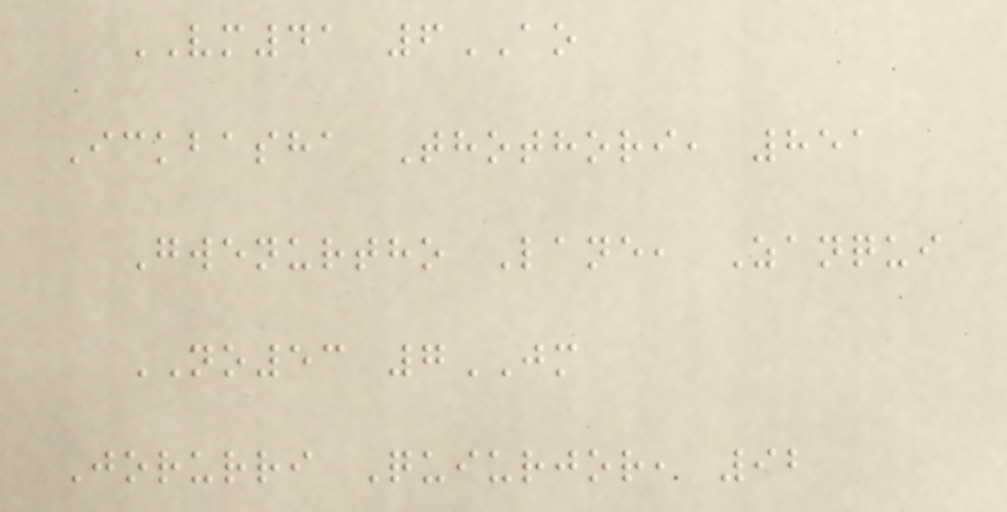VM41 6AO
Ickbasha Thothori, 851
Gwenurtho Lane, Zanqui
NO53 7JM
Jorurri Quiurjor, 92
